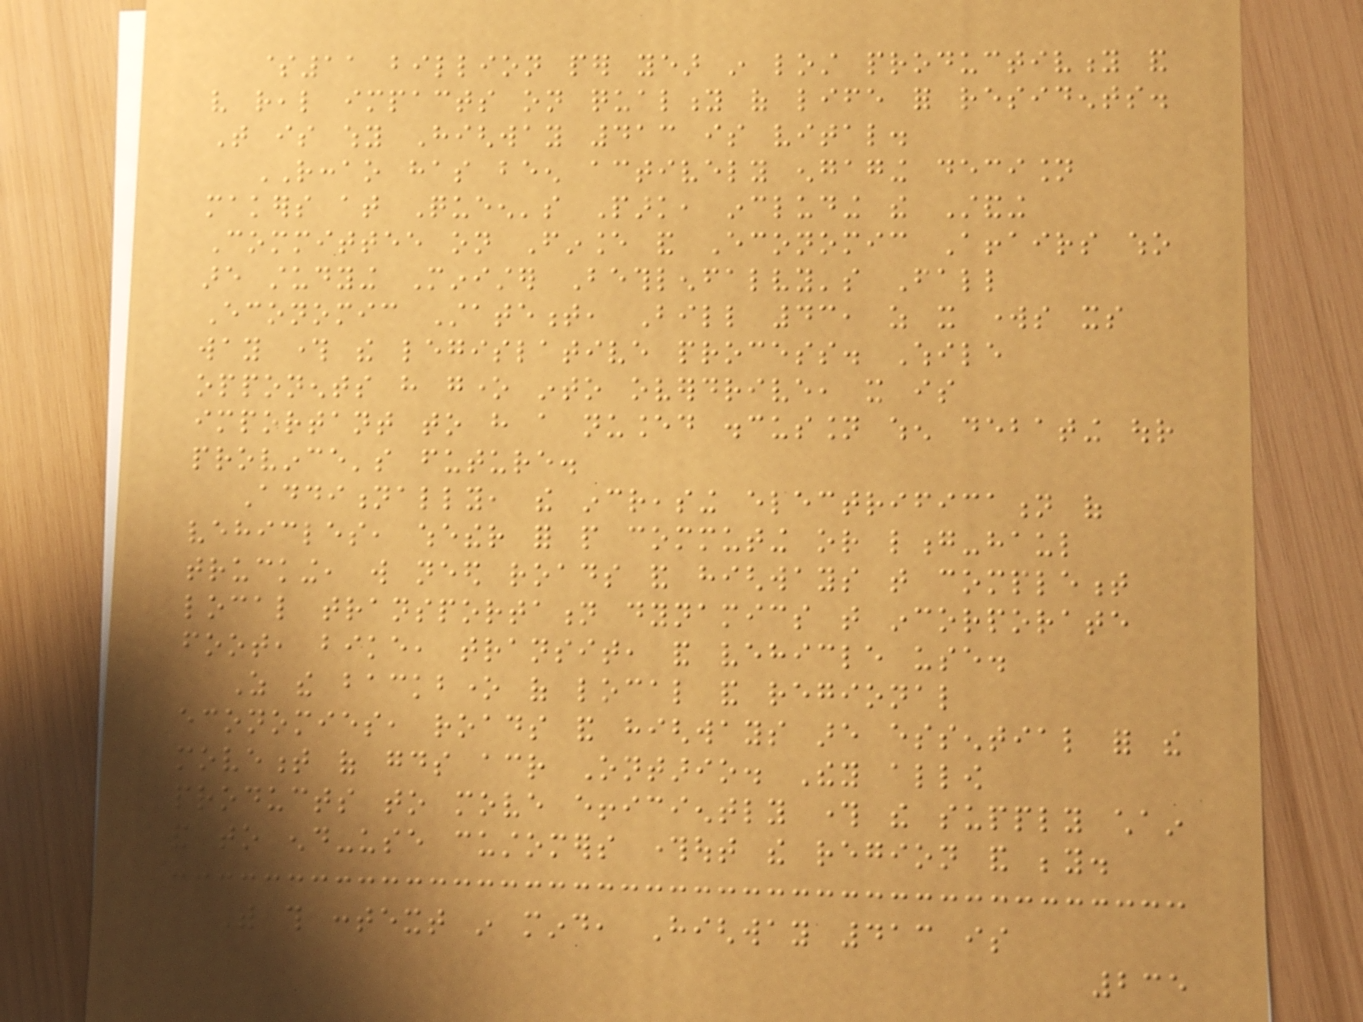$11 billion per year in lost productivity and
very real impacts on quality of life for residents.
That is why Highway 413 is vital.
RCCAO has been actively engaging decision
makers at Queen's Park, including the Standing
Committee on Finance and Economic Affairs who
are studying Minister Bethlenfalvy's Fall
Economic Statement, Bill 43, as it works its
way through the legislative process. While
opponents have gone into overdrive, it is
important to have a nuanced discussion when debating our
province's future.
Additionally, the increasing electrification of
vehicles, whether for people commuting or long-haul
trucking, will need roads and highways that complement
local transportation dynamics that incorporate
foot, bike, transit, and vehicle use.
As the backbone of local and regional
economies, roads and highways are essential for the
movement of goods across Ontario. They allow
products to move efficiently through the supply chain
and to end-use customers throughout the region and beyond.
With this context in mind, Highway 413 is
235
